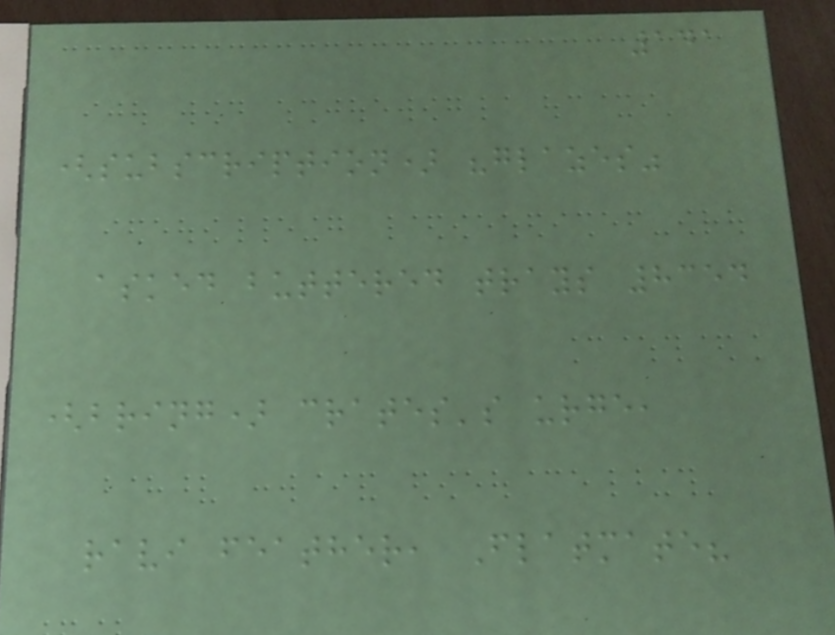141
(subscription) "glazes"
asked buttered trays 8354
(bring) crates's urge,
ravi feather, Flatmate?
